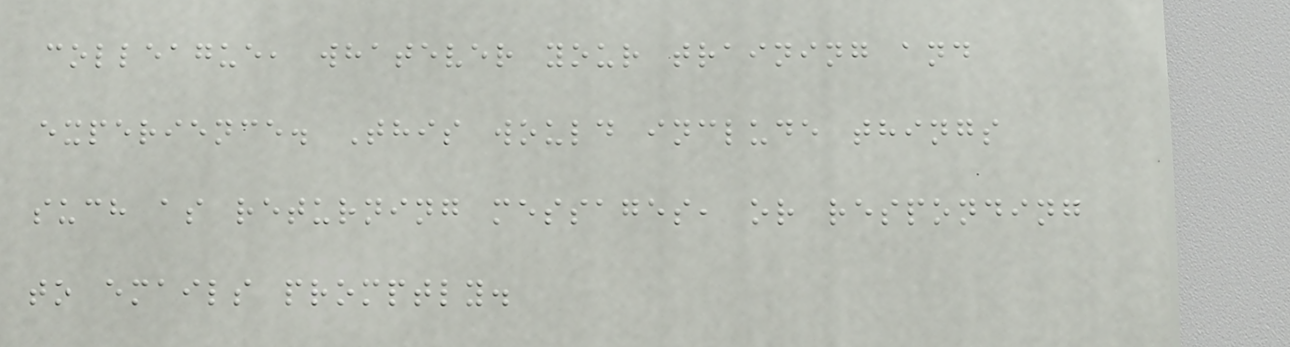colleague, whatever your training and
experience. This would include things
such as returning messages, or responding
to emails promptly.
